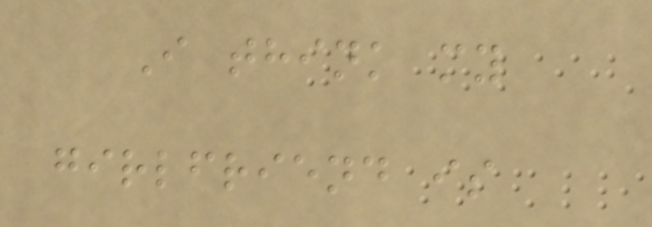I think my
girlfriend is
